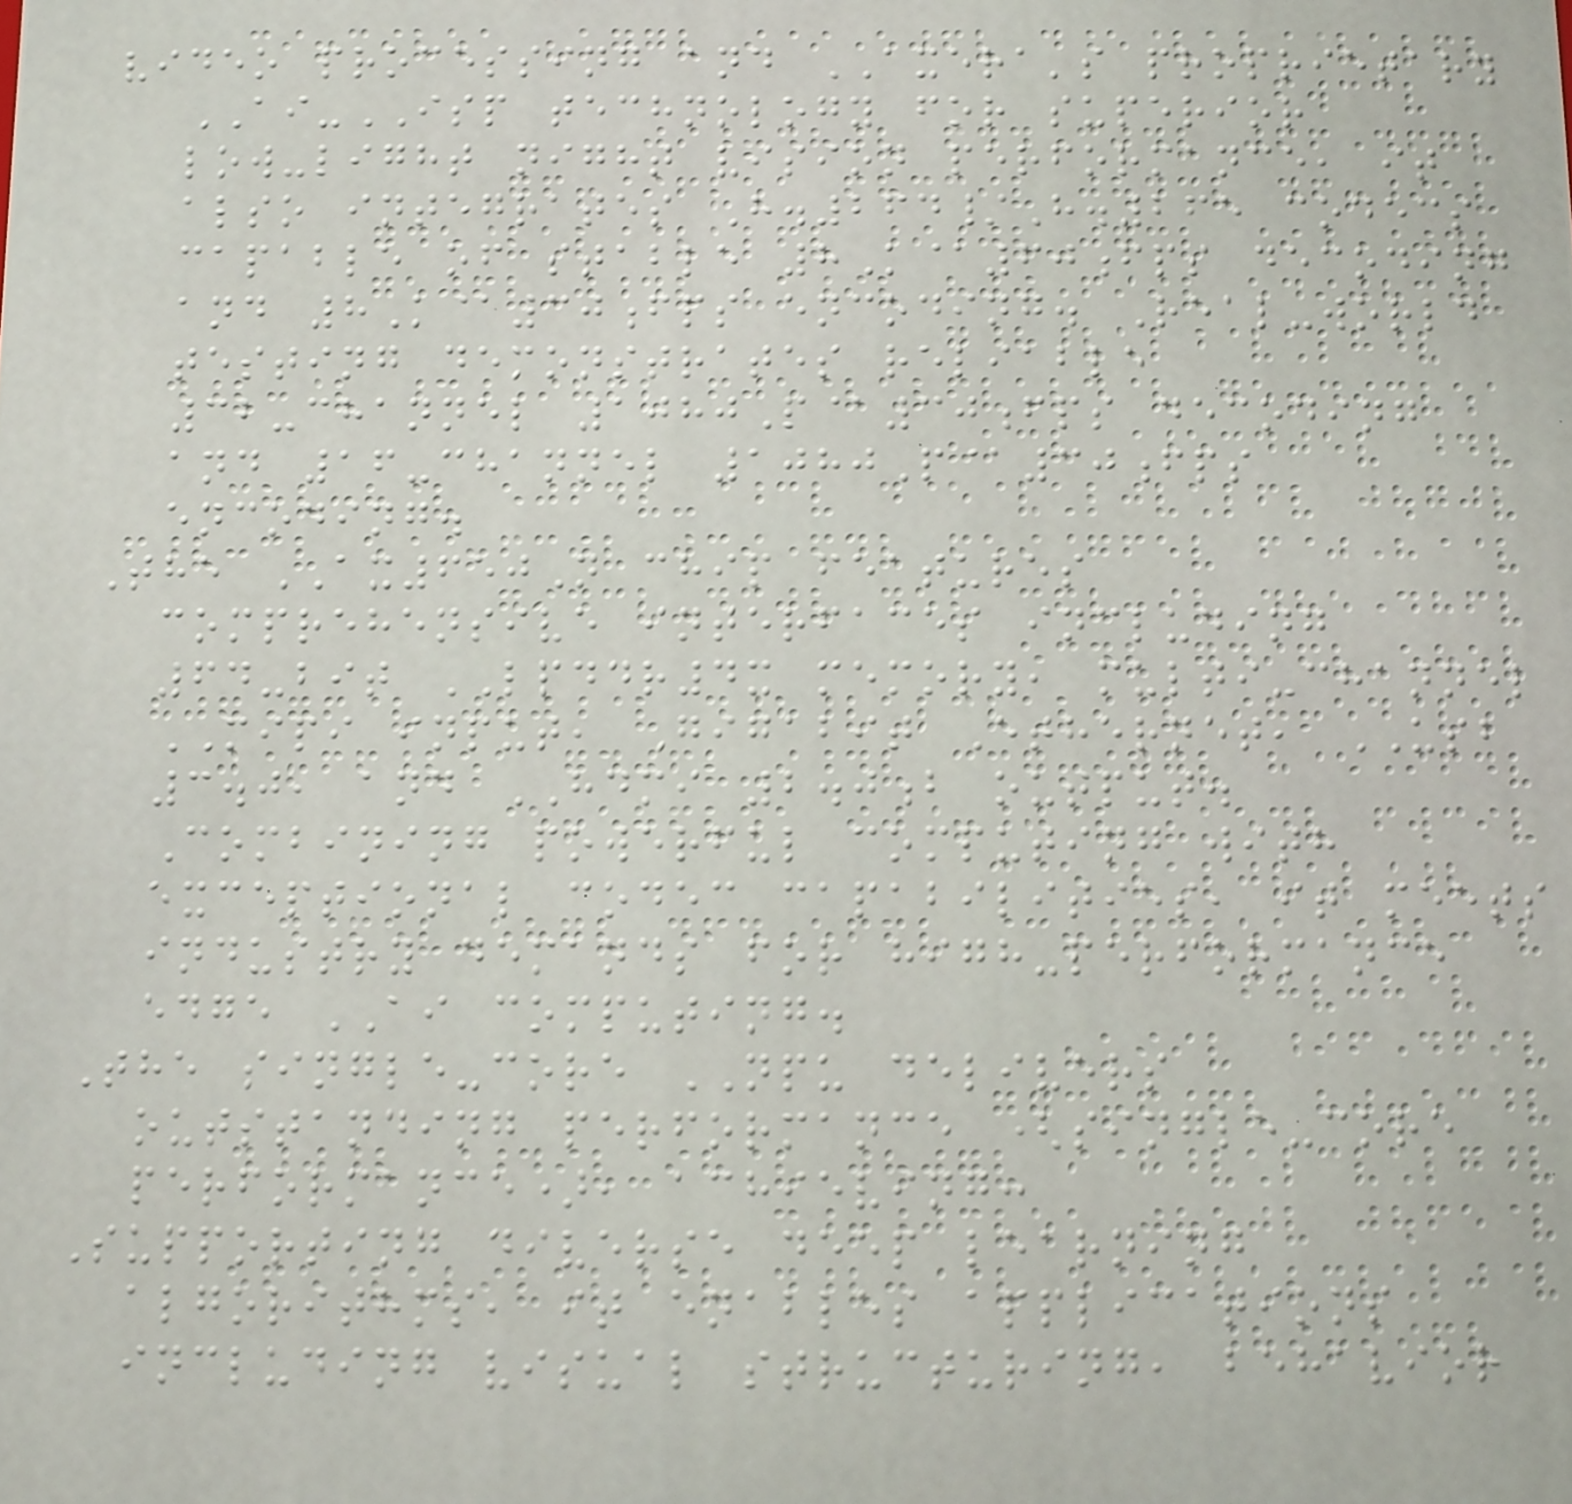video processing and AXERA's proprietary
AI-ISP technology for superior
low-light night vision performance, it
also integrates H.264/H.265 codecs
capable of stable 8K@60fps decoding
and 8K@30fps encoding. Real-world
testing demonstrates reliable
32-channel 1080P@30fps decoding
and 16-channel 1080P@30fps
encoding.
The AX650N chip features
comprehensive interfaces including
64-bit LPDDR4x memory, multi-channel
MIPI input, Gigabit Ethernet, USB
3.0, and HDMI 2.0b output.
Combining powerful computing with
exceptional codec capabilities, it meets
industry demands for high-performance
edge AI computing.
The single-core NPU delivers
outstanding performance (single-core
performance), achieving:
Supporting diverse deep learning
algorithms, it enables applications
including visual structuring, behavior
